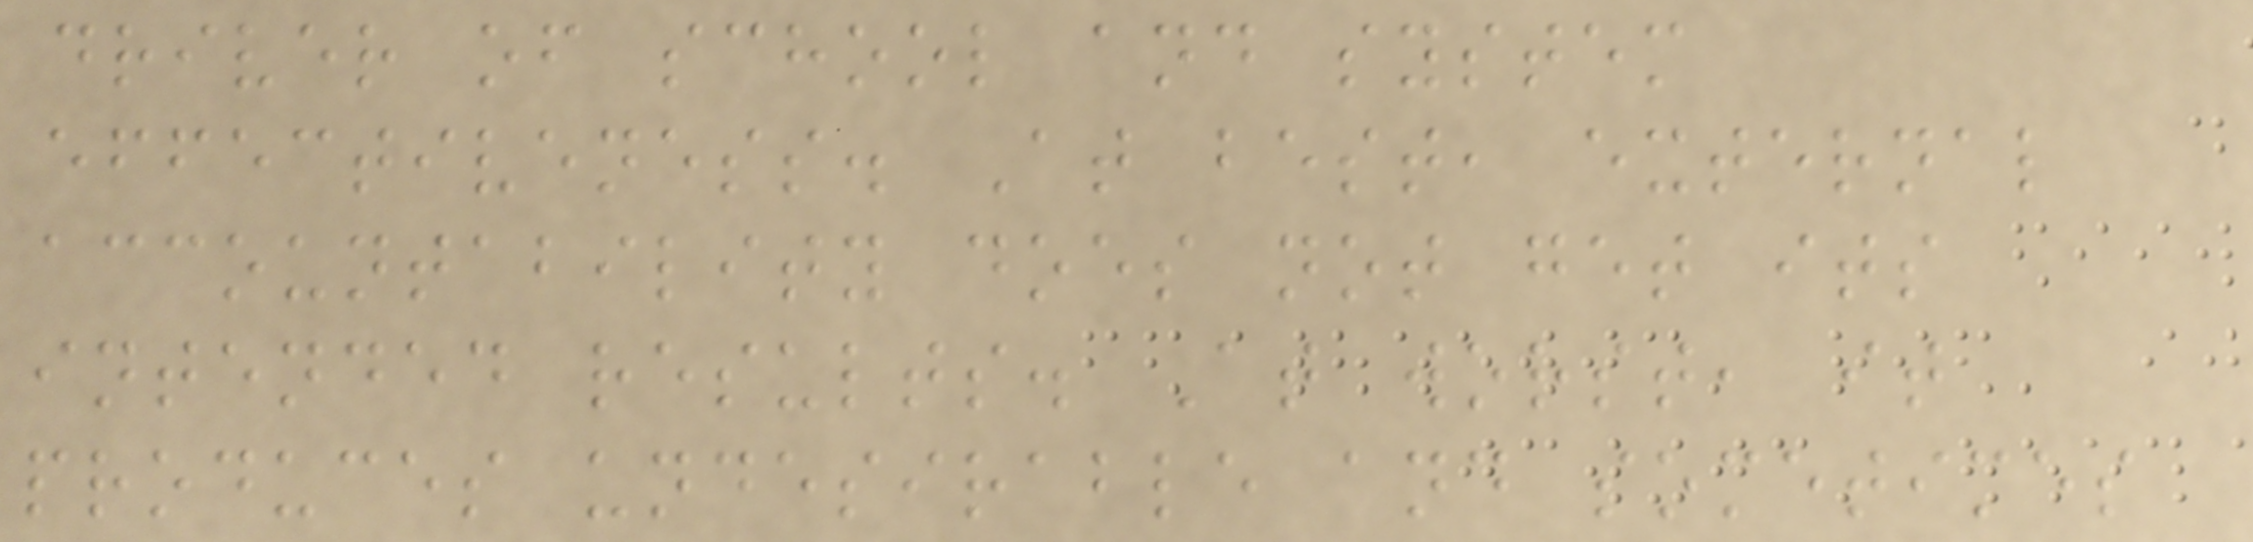driver of school and system
effectiveness. At best, external
accountability does not get its
intended results. At worst, it
produces undesirable and sometimes
